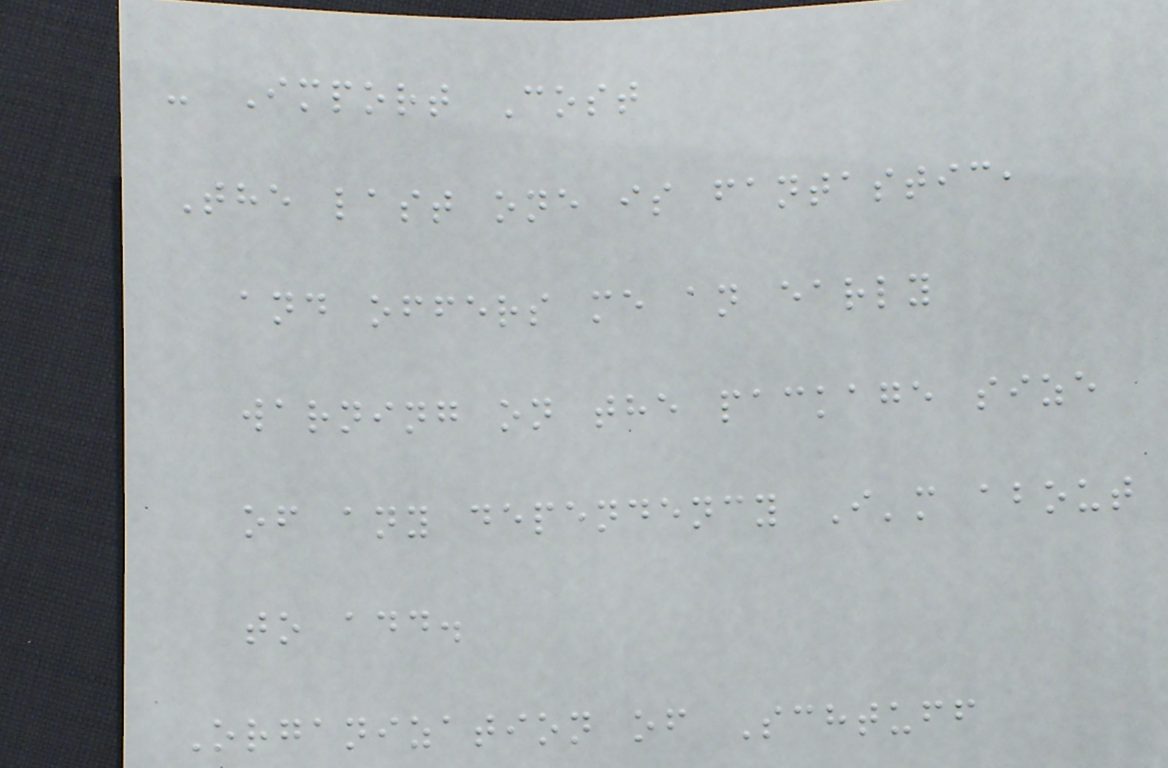- Import Cost
The last one is fantastic,
and offers me an early
warning on the package size
of any dependency I'm about
to add.
Organization of Schtuff
